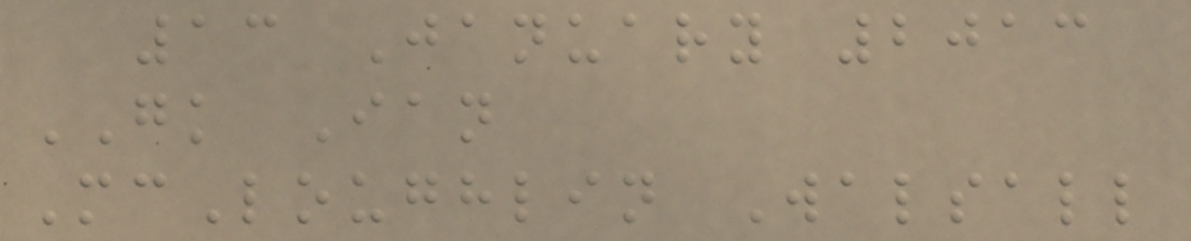13 January 2013
GK Ian
McLoughlin Walsall
